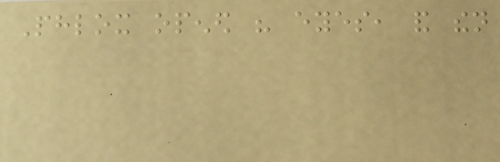Phlox opened his eyes, and then
